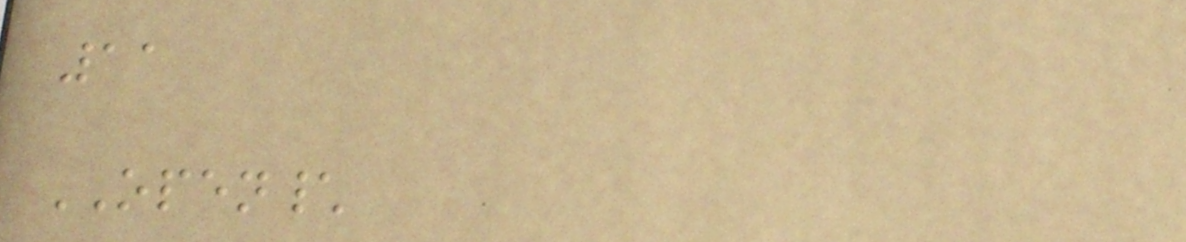11
OPEN\
